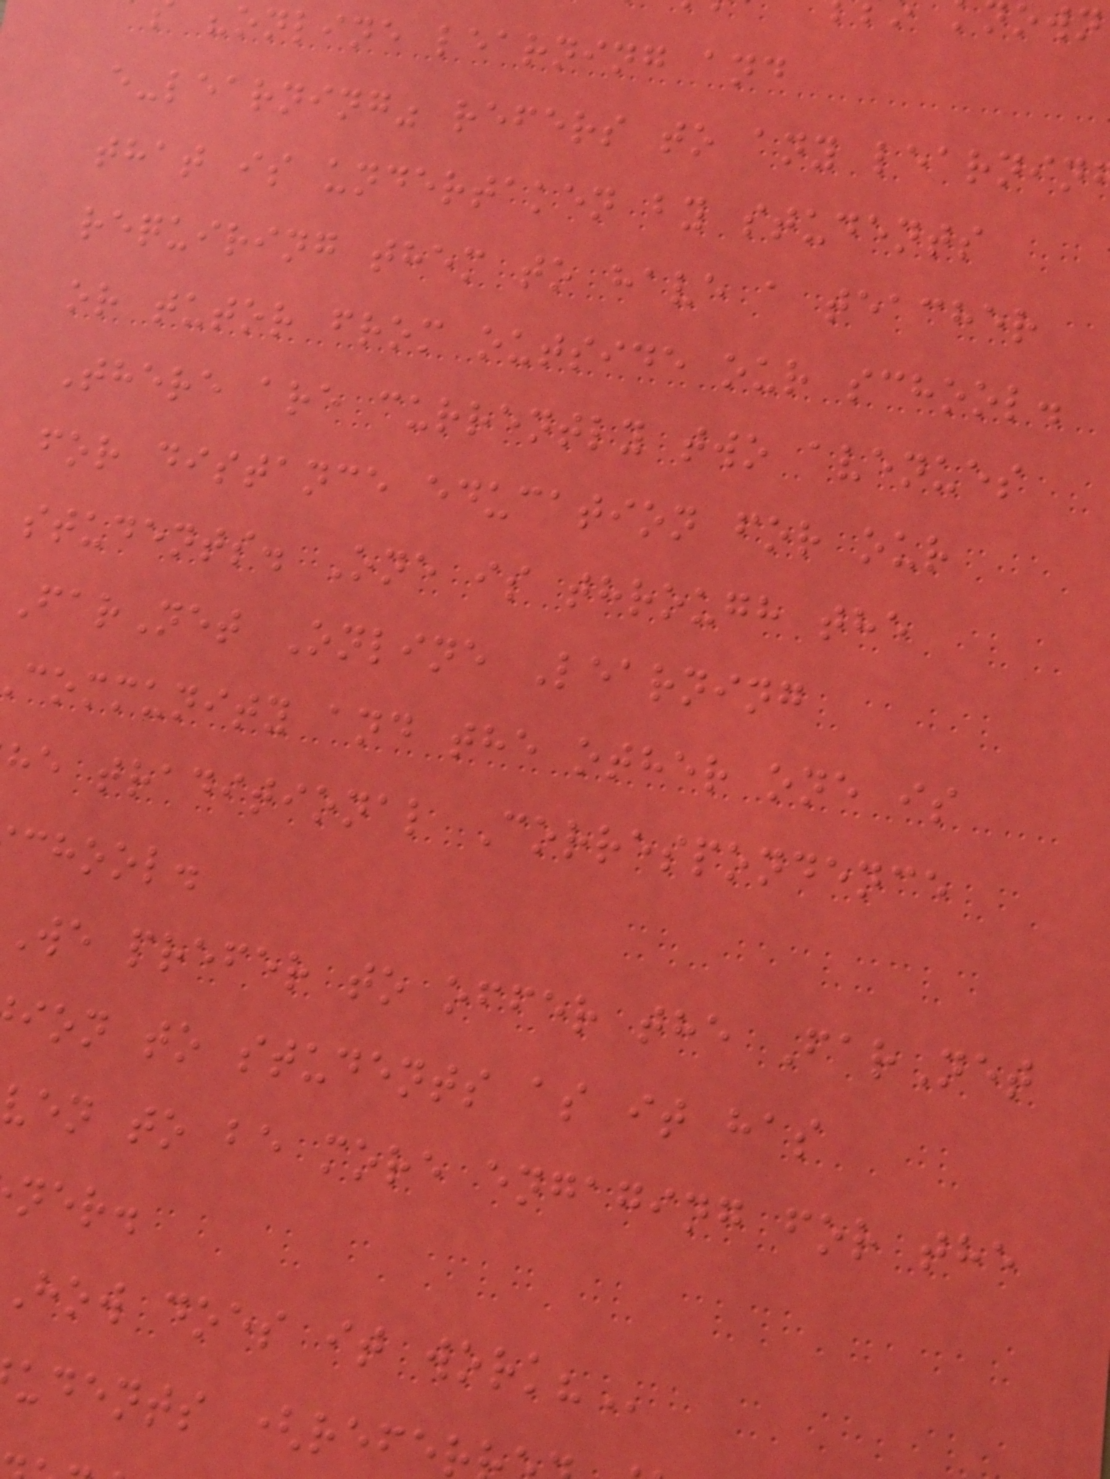"online learning and
e-learning" refers to any learnin
that is undertaken by students
requiring them to have a teacher
or tutor from outside our school.
There are currently two avenues
for distance education for our
students. One is through the
FarNet Online Learning
community and the other one is
he traditional Correspondence
chool.
We prefer to offer the FarNet
ion to students as it has
ven to be more engaging for the
ner.
how does it
udents (refe
